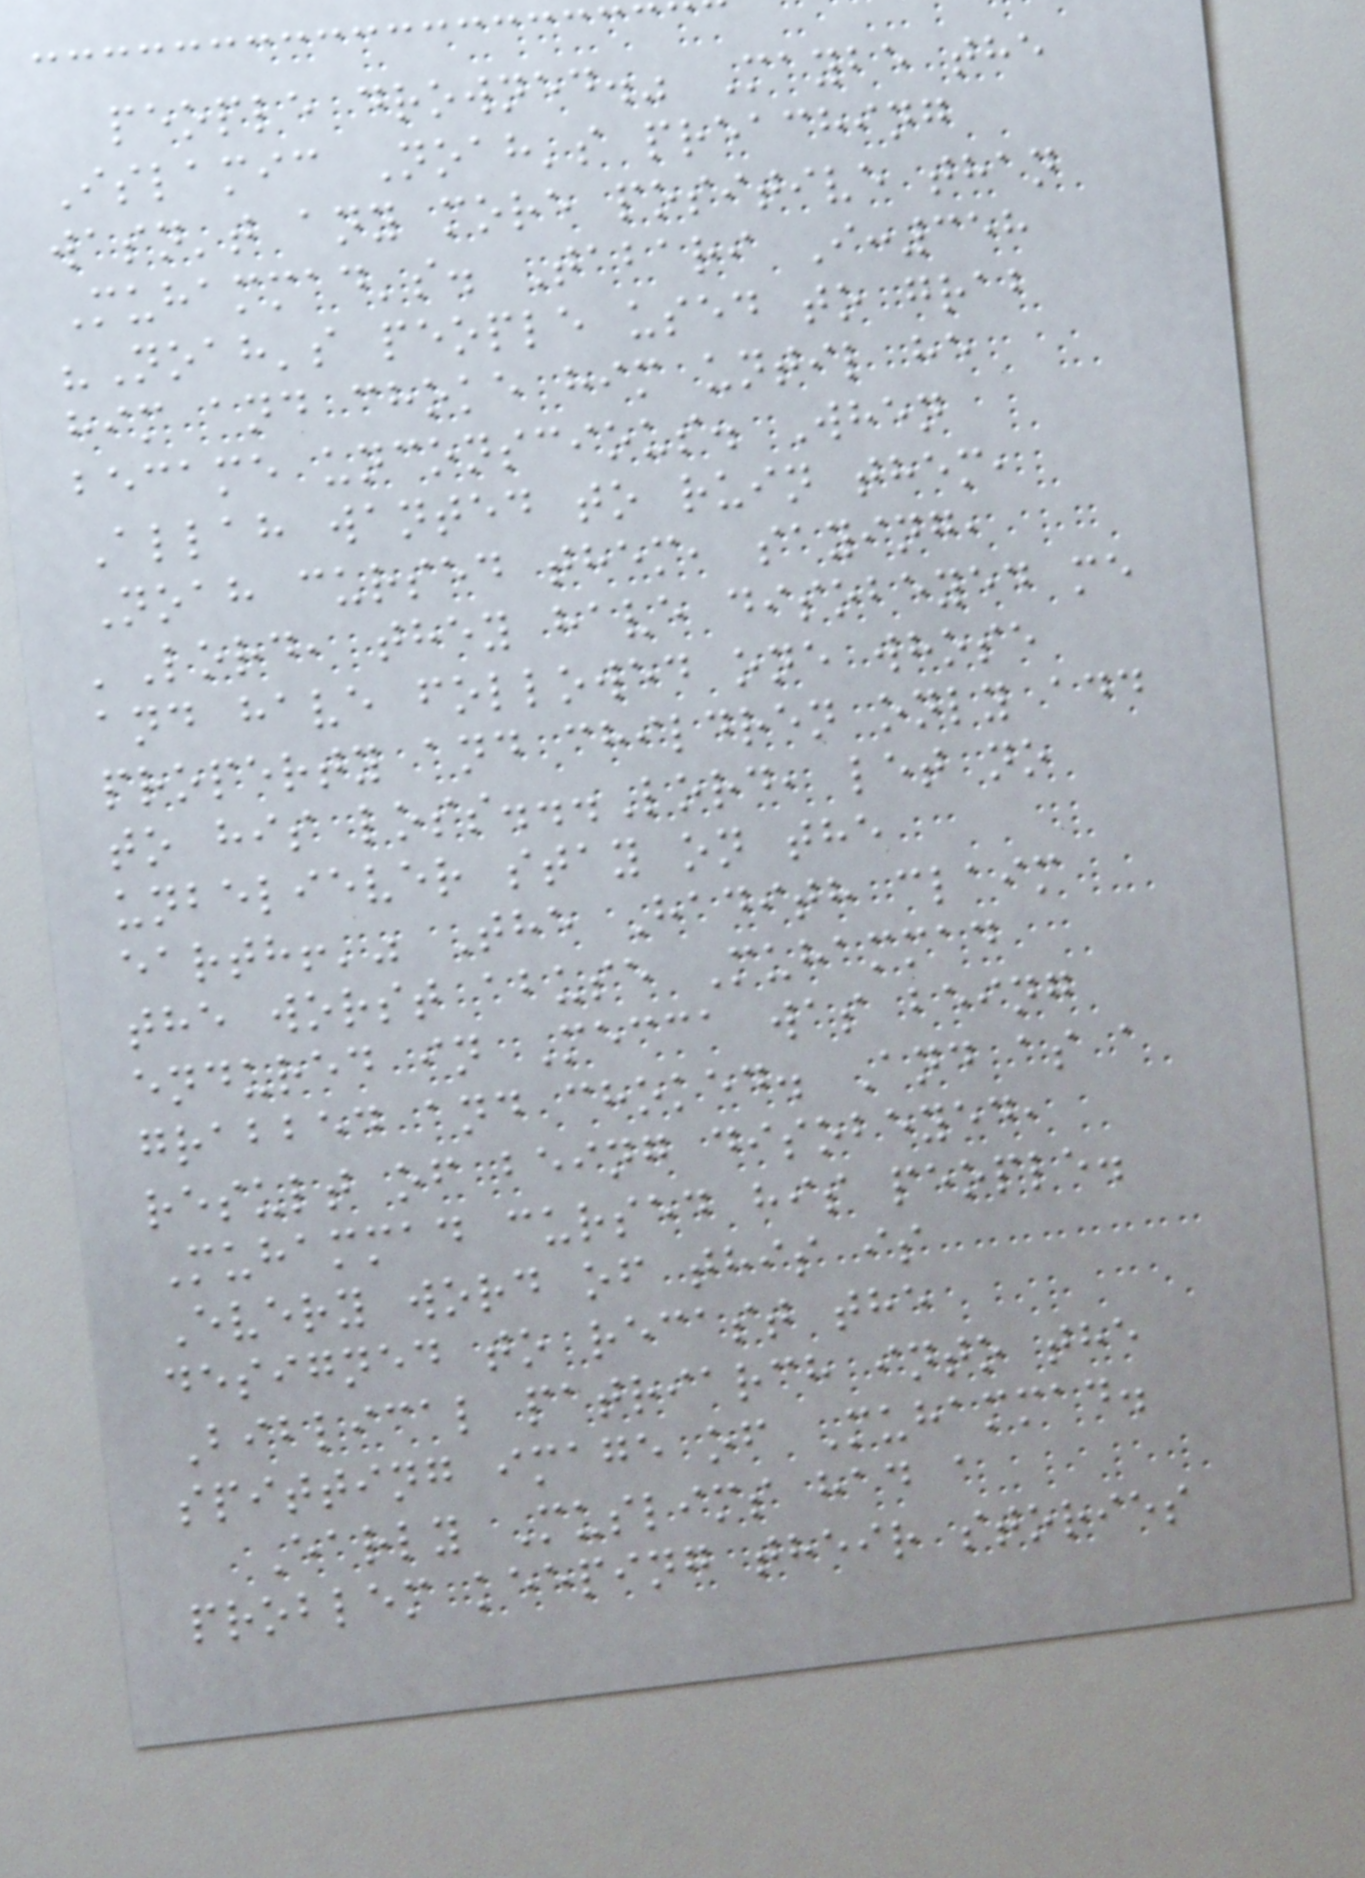people drowned." Maybe the
Islamic Noah's preaching
wasn't any more positive than
Muhammad's. Tabari I:358
"Noah's people used to grab
him and choke him until he
became unconscious. When
Allah wanted to ruin them,
Noah cursed them, saying,
'Lord, they have disobeyed me
and have followed one whose
property and children only add
to his loss...Lord, let no
unbeliever stay on the
earth!'" The Hadith claim
the worst abuse Muhammad
endured in Mecca was being
grabbed and choked. And as a
result of being disobeyed,
Muhammad cursed his people.
Every word of this is
designed to recast the
Biblical patriarch into the
spitting image of Muhammad.
Early Muslims had a
problem keeping their stories
